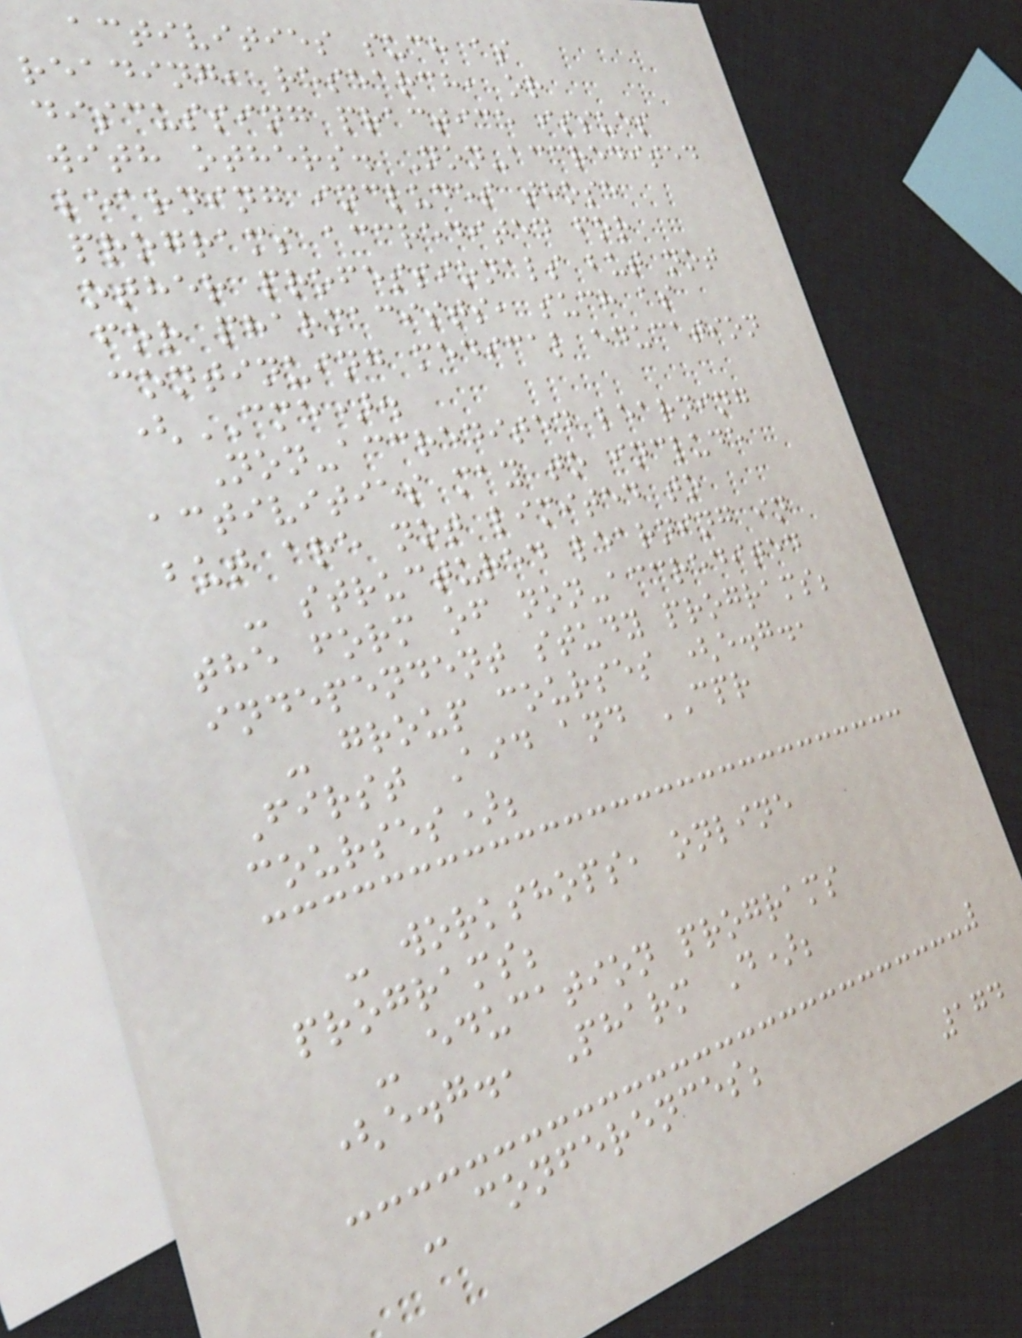activities such as
reading, research, or
discussing practice issues
with others. Non-accredited
learning includes those
programs accredited for
other professionals but not
for pharmacists, such as
continuing medical education
(CME).
Non-accredited learning
activities may to include
but are not limited to
- structured learning in
the form of non-accredited
independent study programs;
- group courses (e.g.,
First Aid and CPR
courses);
- workshops, online
programs;
- education programs
(e.g., Pharm D);
- conferences;
174
